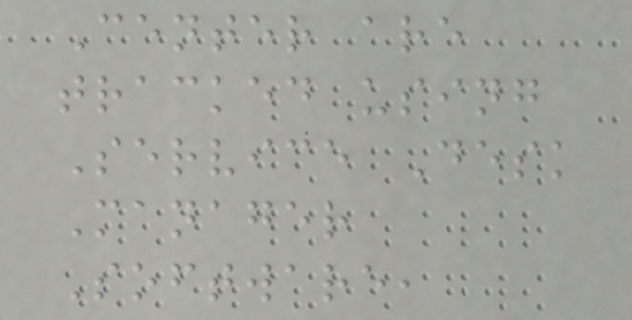Center are
tracked using
Service Desk
Manager
Software,
